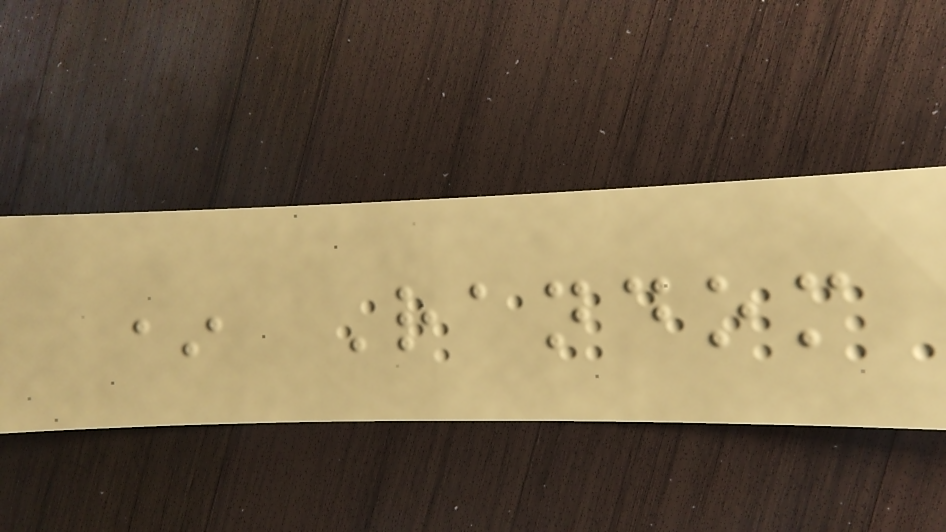* Random
